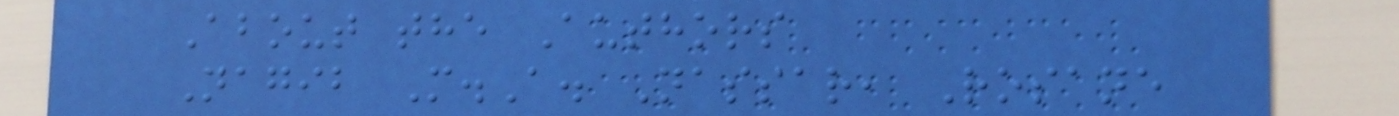About the Authors
Nagib M.A. Nassar, Rosane
